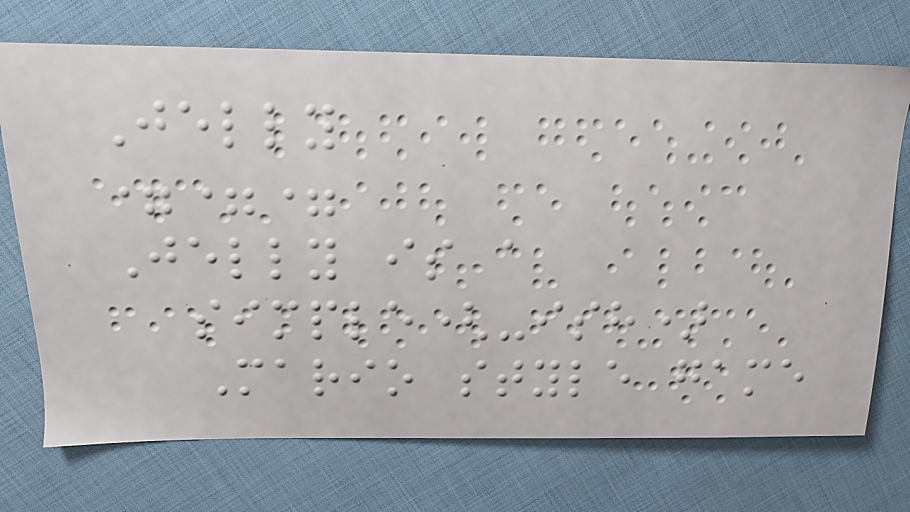Jelly
===
Jelly is a
simple(-ish)
Mario style game
